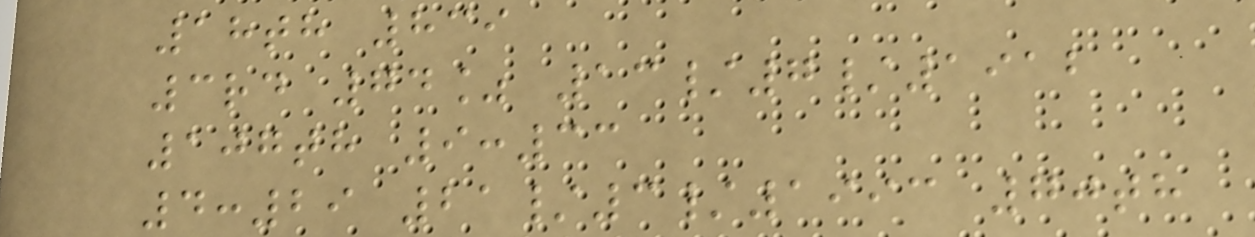18th 839
3rd 74% 13/7/1912
107th 9:33
4:29 21/3/1993 70th
